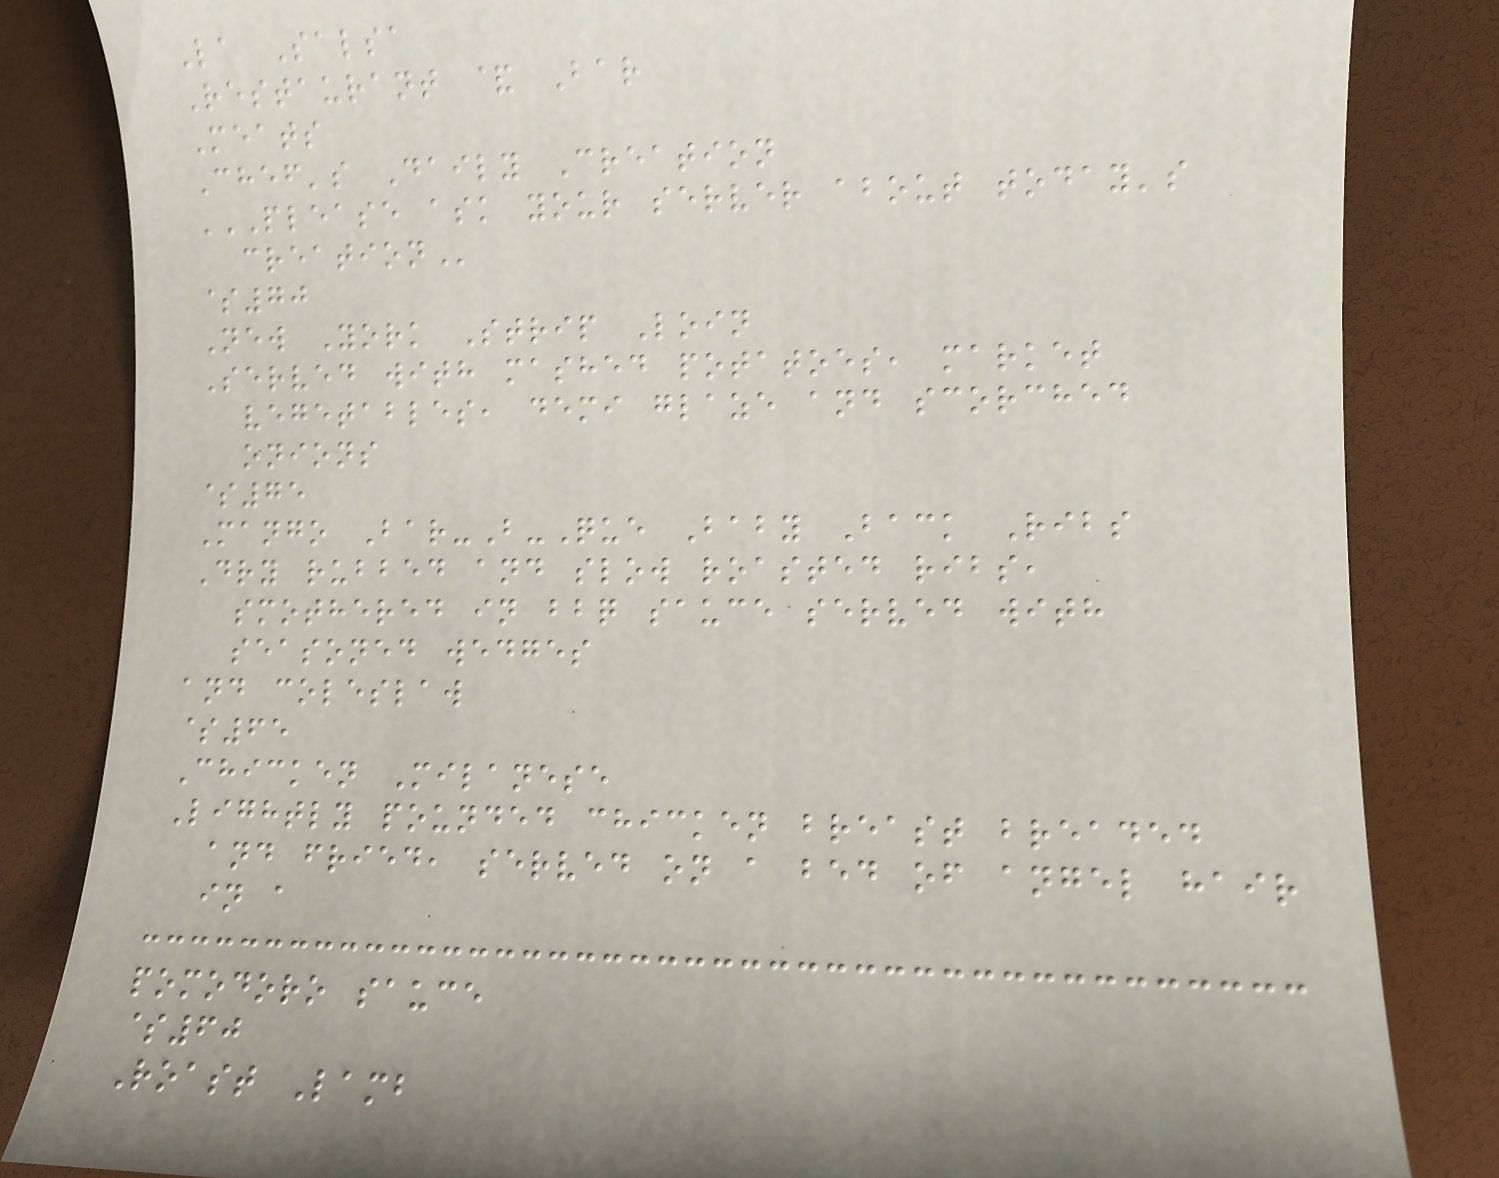La Salsa
Restaurant & Bar
Meats
Chef's Daily Creation
PLEASE ASK YOUR SERVER ABOUT TODAY'S
CREATION
$70
New York Strip Loin
Served with mashed potatoes, market
vegetables, demi glaze and scorched
onions
$75
Mango Bar-B-Que Baby Back Ribs
Dry rubbed and slow roasted ribs,
smothered in bbq sauce served with
seasoned wedges
and coleslaw
$65
Chicken Milanese
Lightly pounded chicken breast breaded
and fried, served on a bed of angel hair
in a
pomodoro sauce
$60
Roast Lamb
